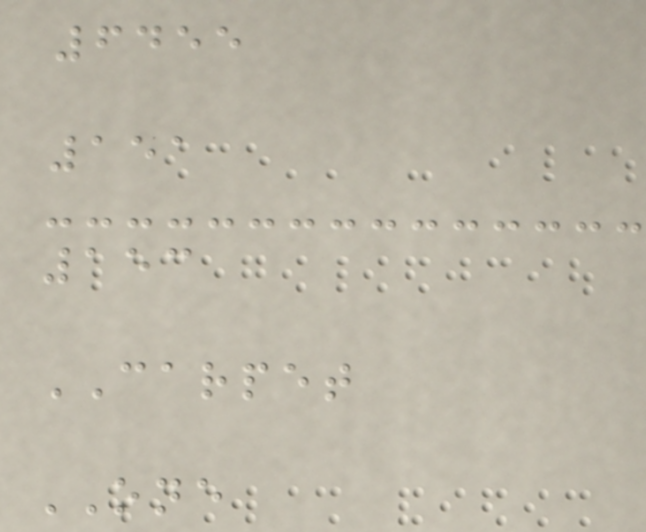6455
151
153
CARPET
ONE
